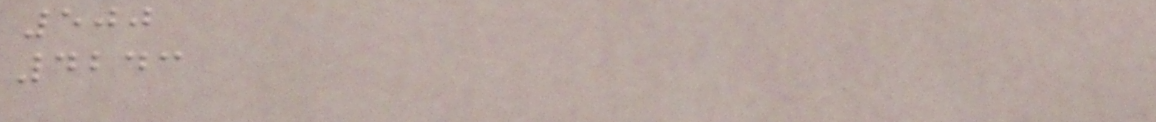500
4243
